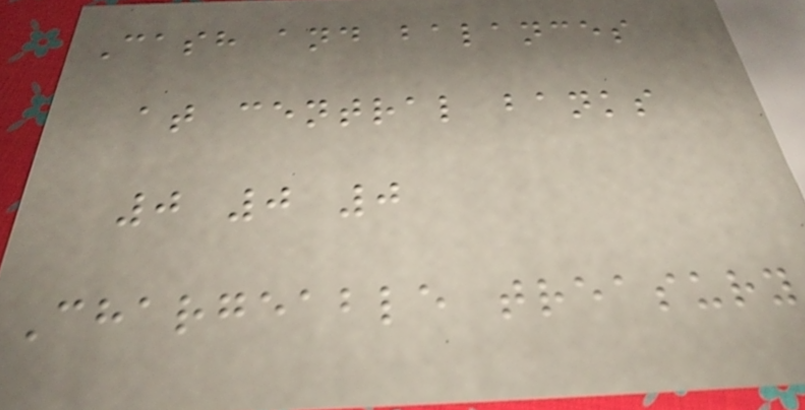Cash and balances
at central banks
0 0 0
Chargeable treasury
